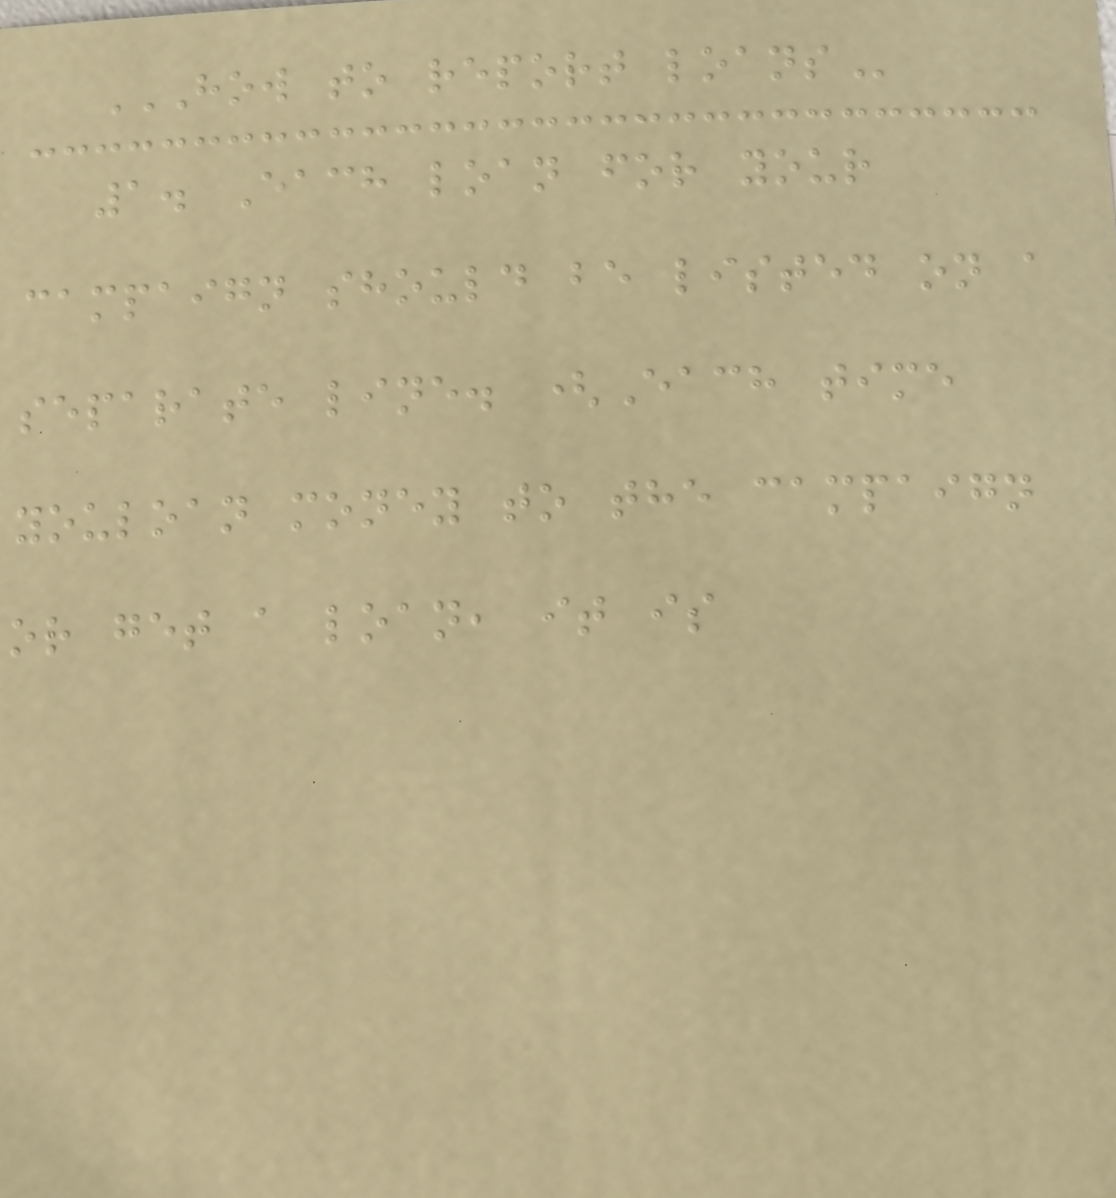HOW TO REPORT LOANS
1. Each loan for your
campaign should be listed on a
separate line. (Each time
youloan money to the campaign
or get a loan, it is
